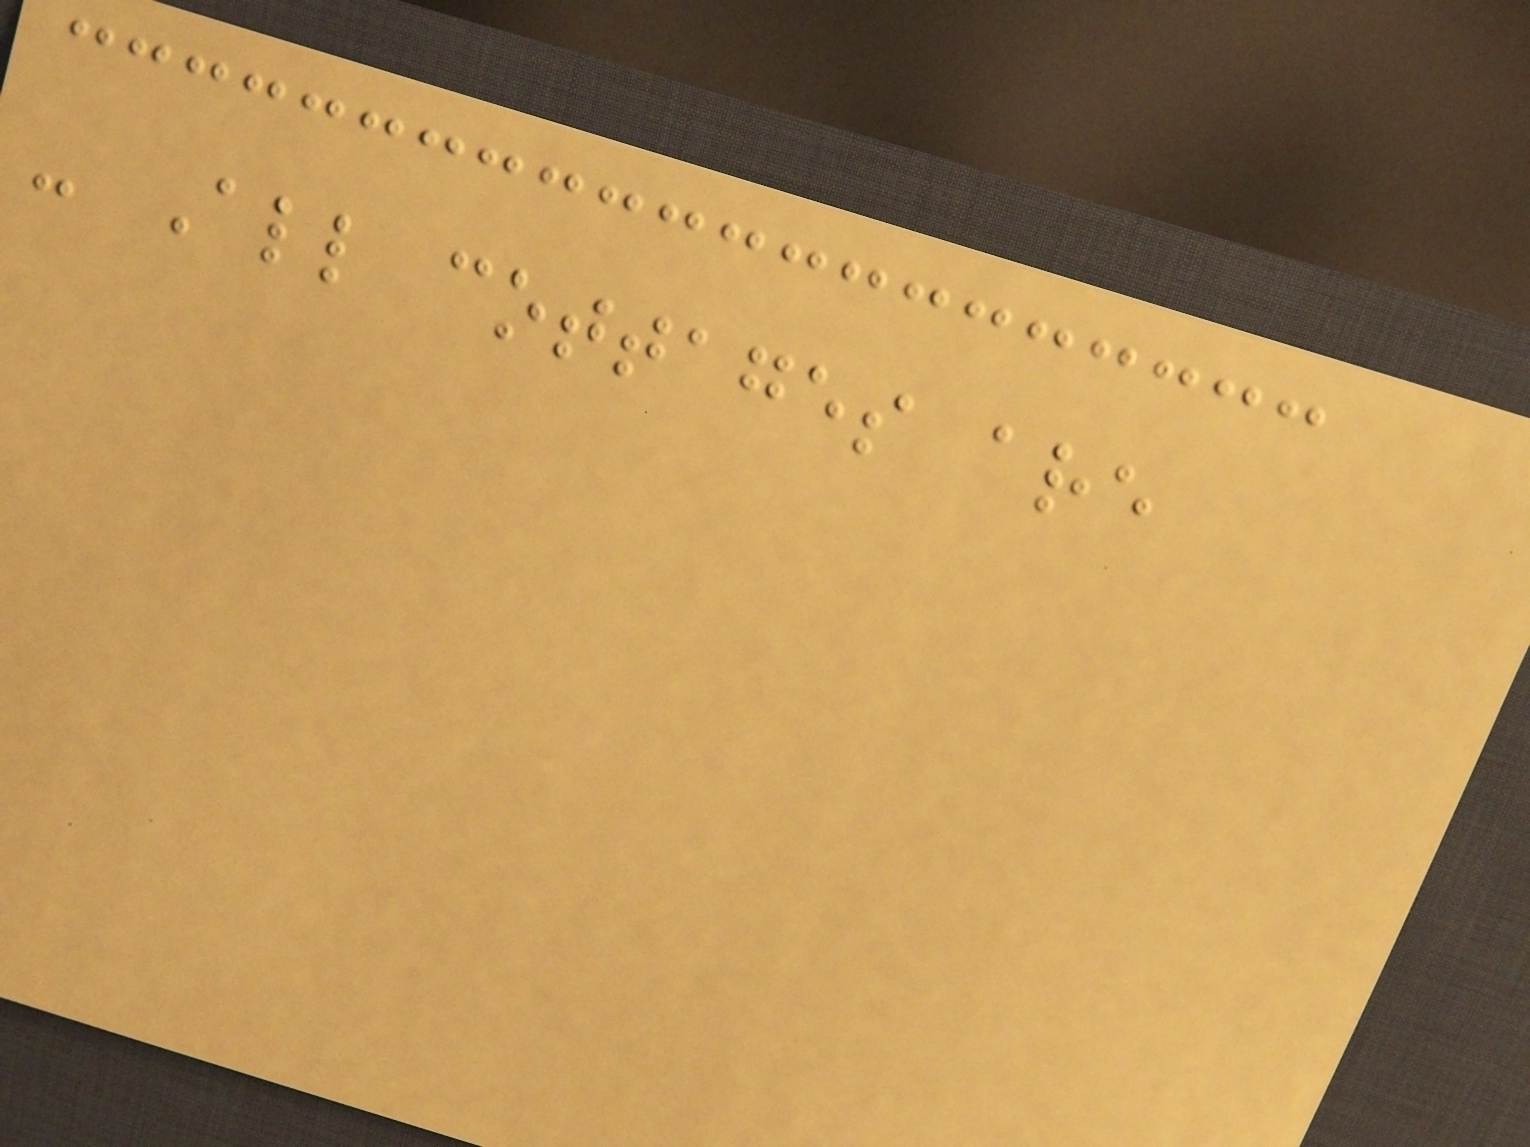- All cottages are
